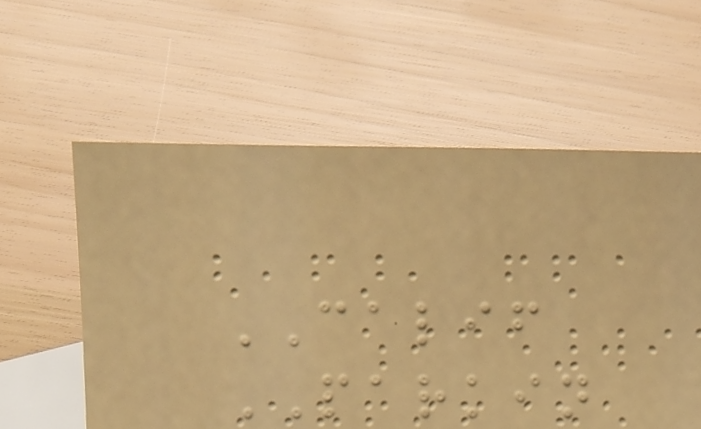CALIF
PARKIN
